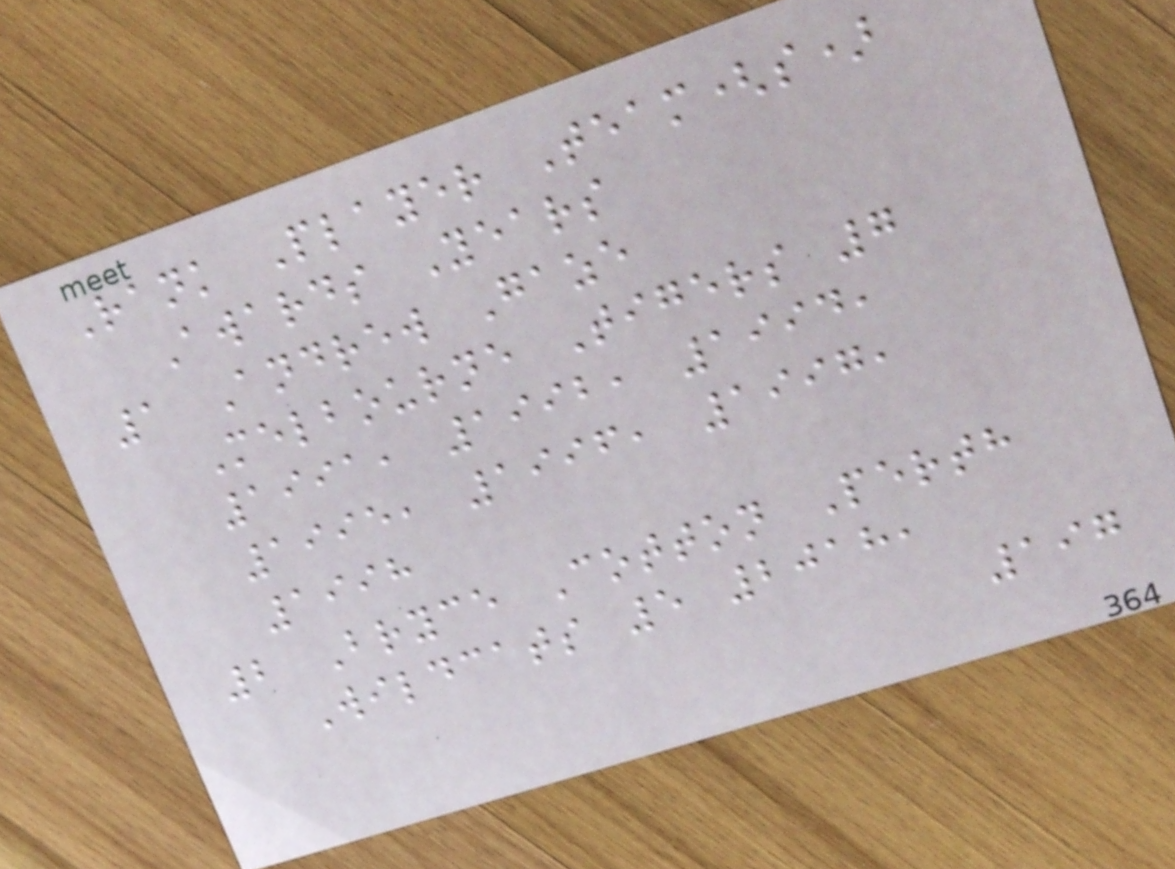Rank Player Team(s)
Awards Years
1 Andrew Gaze
Melbourne Tigers 7
1991, 1992, 1994,
1995, 1996, 1997,
1998
2 Bryce Cotton Perth
Wildcats 5 2018,
197
